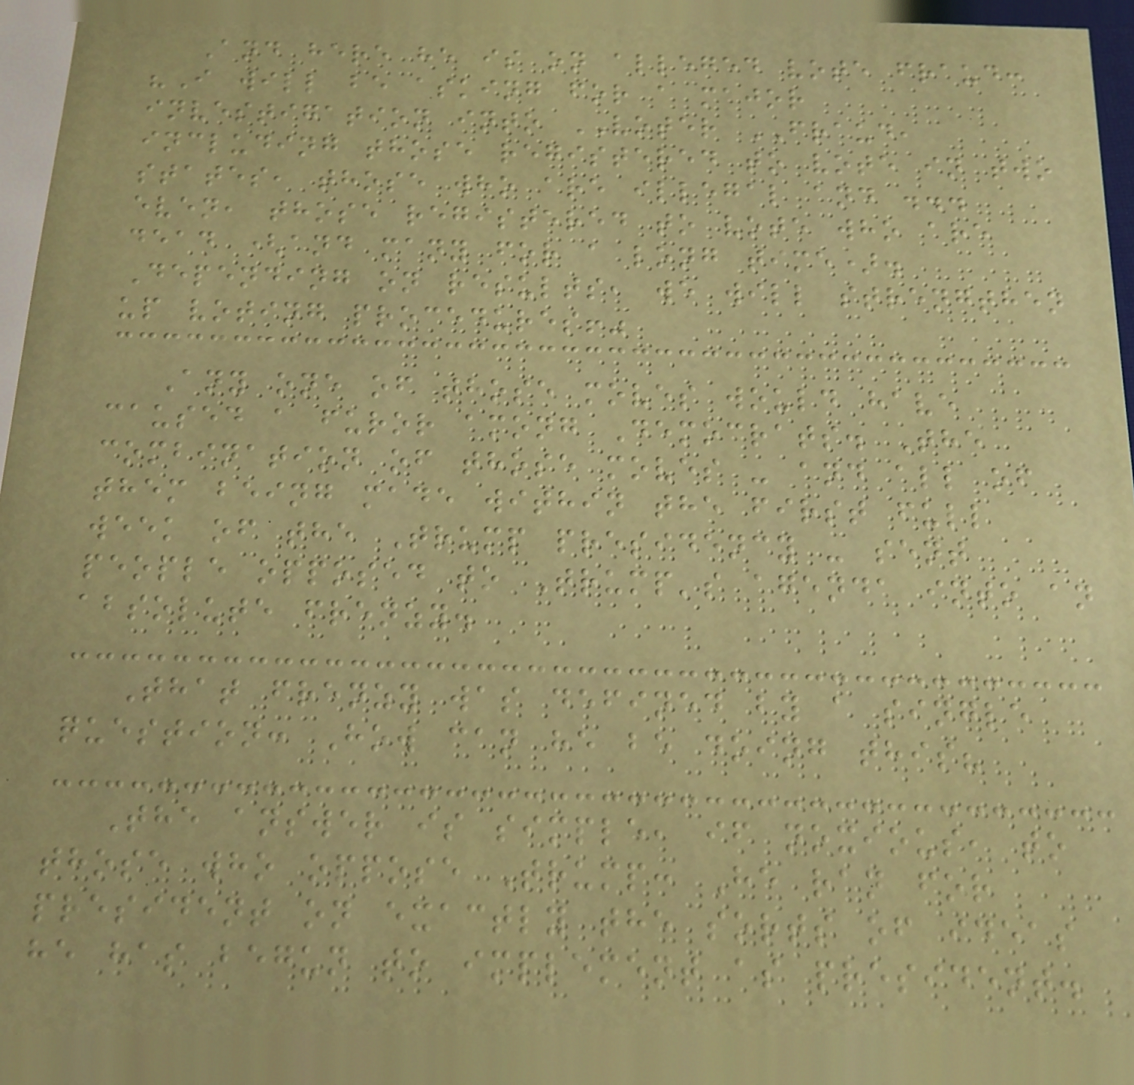And here he is on alleged vote fraud:
"I will be asking for a major
investigation into VOTER FRAUD,
including those registered to vote in two
states, those who are illegal and ...
even, those registered to vote who are
dead (and many for a long time).
Depending on results, we will strengthen
up voting procedures!"
Any one of those moves would have
caused a furor among Democrats. The
combination of those moves - and all of
them being made within the first full
week of the Trump presidency - sent
people opposed to Trump's agenda into an
absolute frenzy.
That frenzy was defined by a single
question: How can he be doing this?
The answer is simple, if noxious, to
those who oppose Trump: He ran for
president on exactly the sorts of ideas
he has begun to implement as president.
